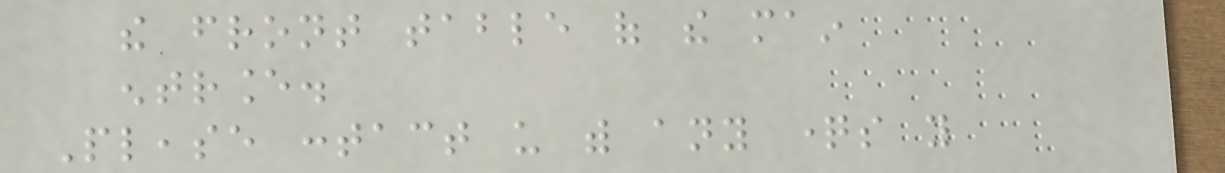the front table of the main
entrance.
Please contact us with any questions you
